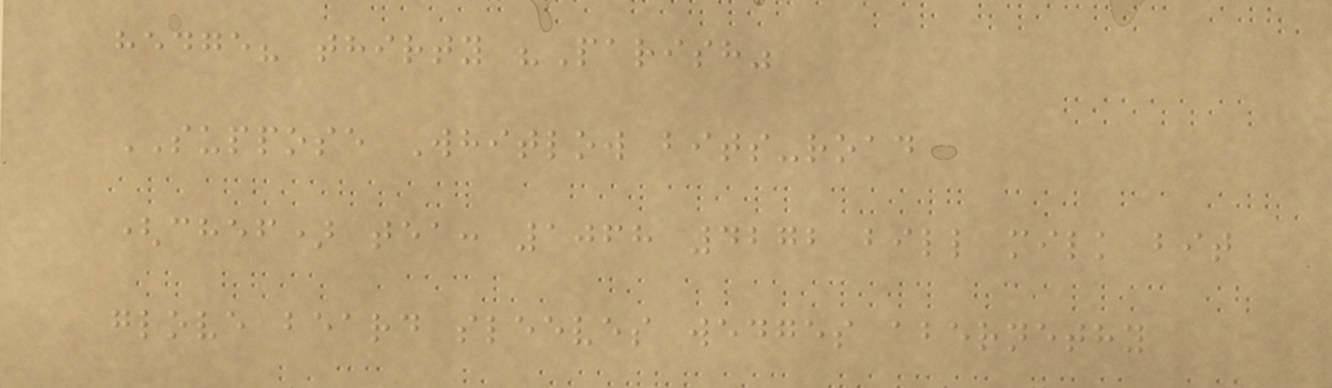hedge? thirty "Parish"
SUPPOSE Whitlow bits-road
(chef) tea: 1068 4272 bill milk bit
glove beard sleeves wedges abernethy
